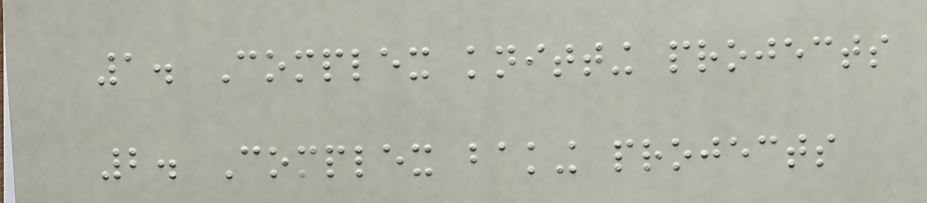1. Complex knitting projects
2. Complex baking projects
